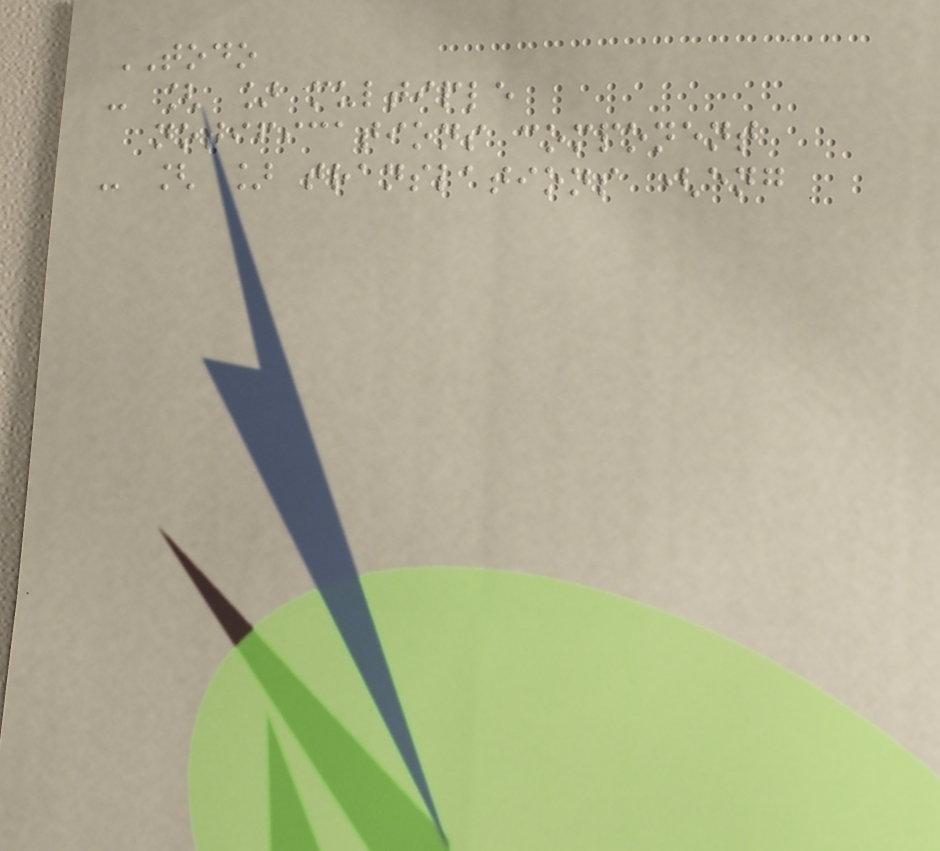TODO
- [ ] multiple
notifications component
- [ ] translations (eng
